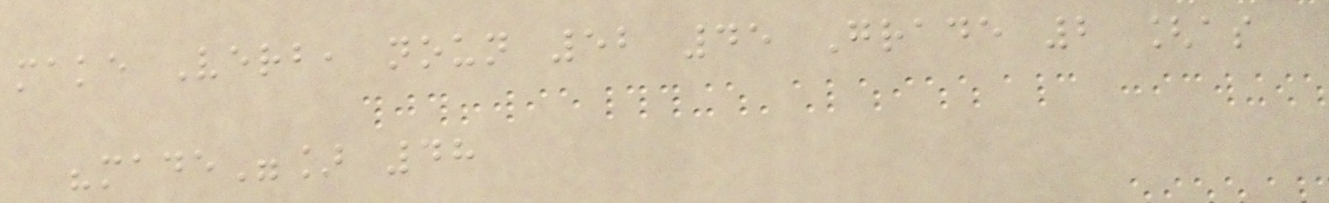make Verb, noun 52 45 Grade 2 [as
"made"] 48
